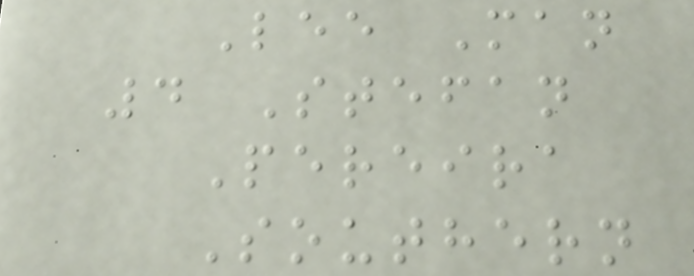Lee Man
4 Stefan
Pereira
Southern
